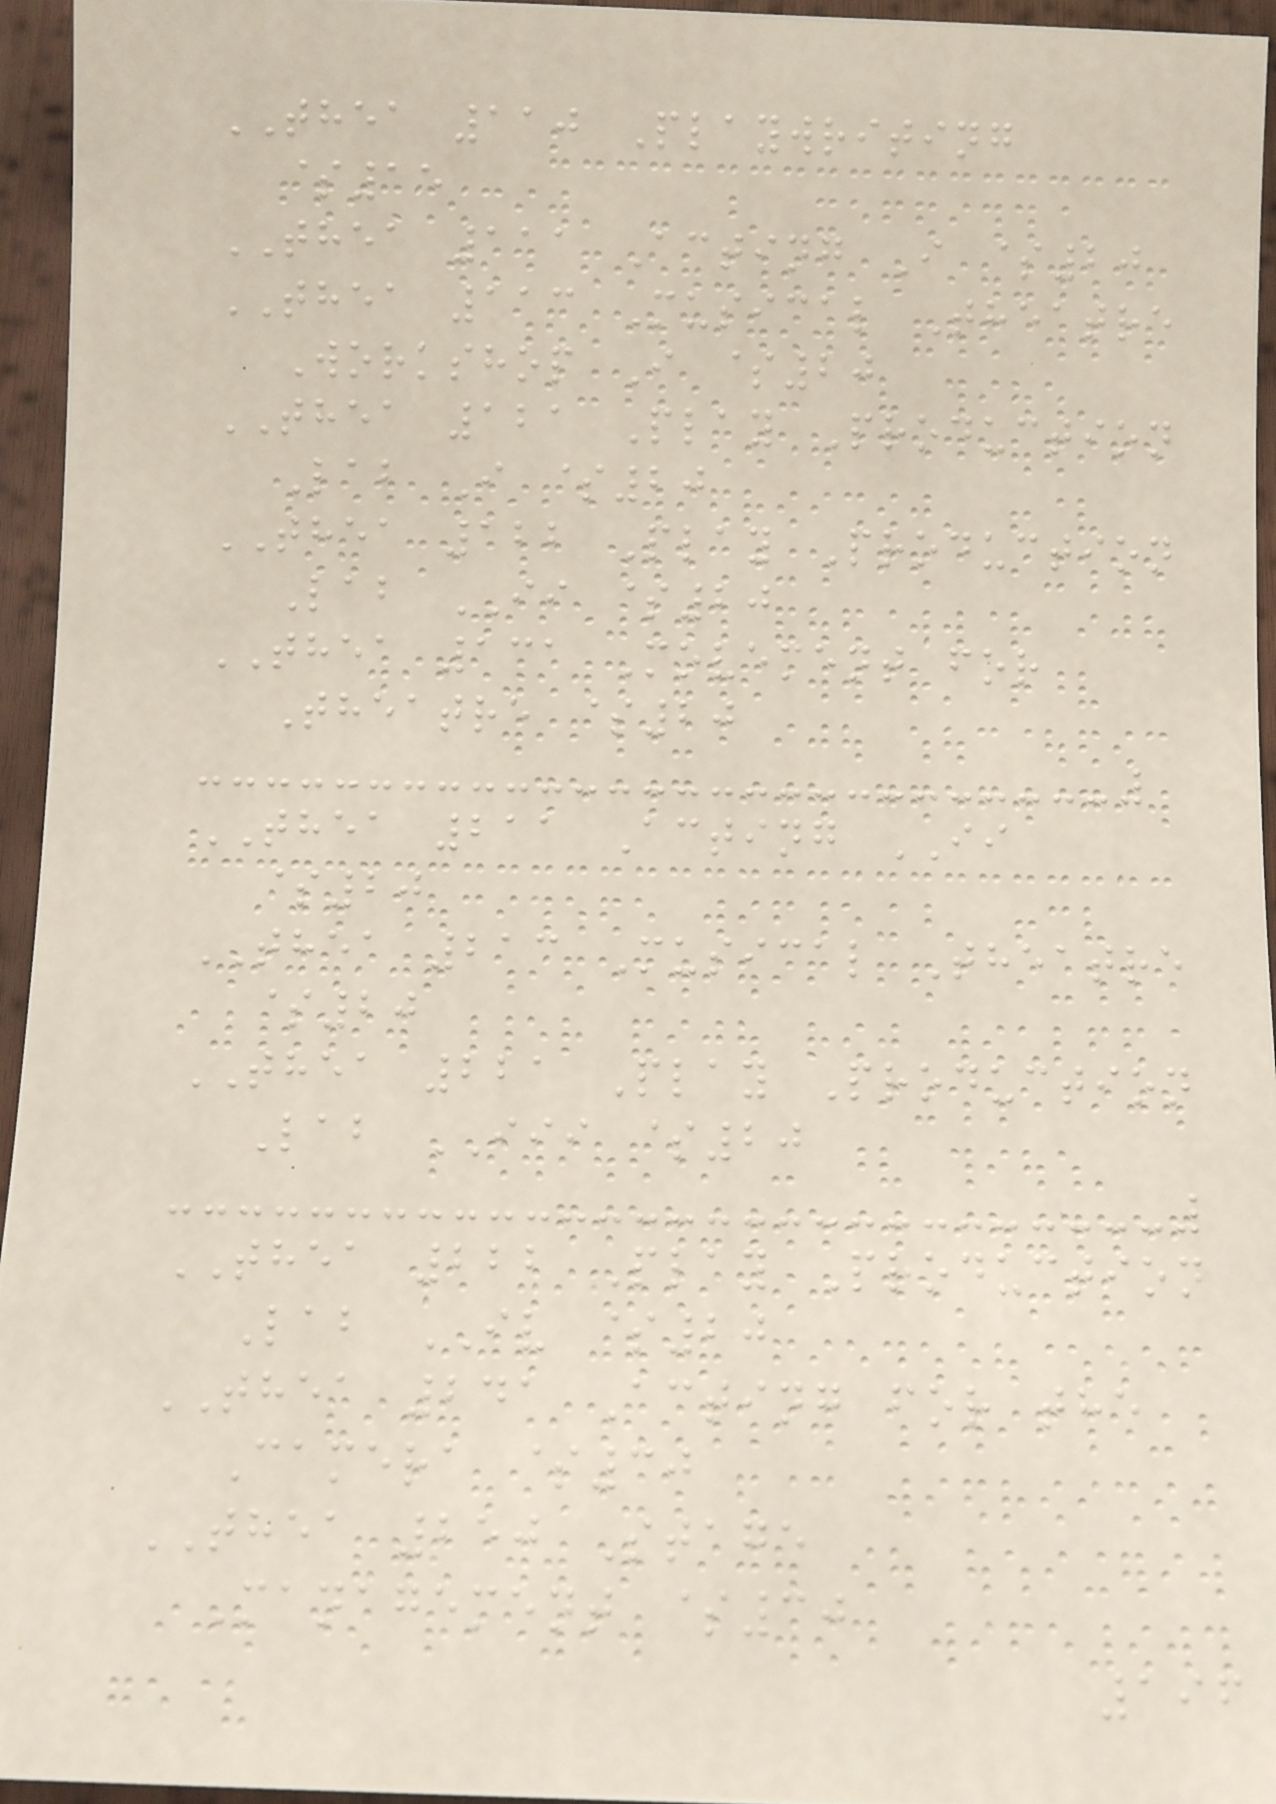THEA 110 Playwriting
$15
THEA 111 Acting I $20
THEA 113 Musical Theatre
Workshop I $20
THEA 121 Play Production
Lab I $20
THEA 122 Play Production
Lab II $20
THEA 131 Movement for
Theatre $20
THEA 211 Acting II
$20
THEA 213 Musical Theatre
$20
THEA 221 Play Production
Lab III $20
THEA 222 Play Production
Lab IV $20
THEA 241 Acting for the
Camera $30
THEA 250 Stage
Management $30
196
